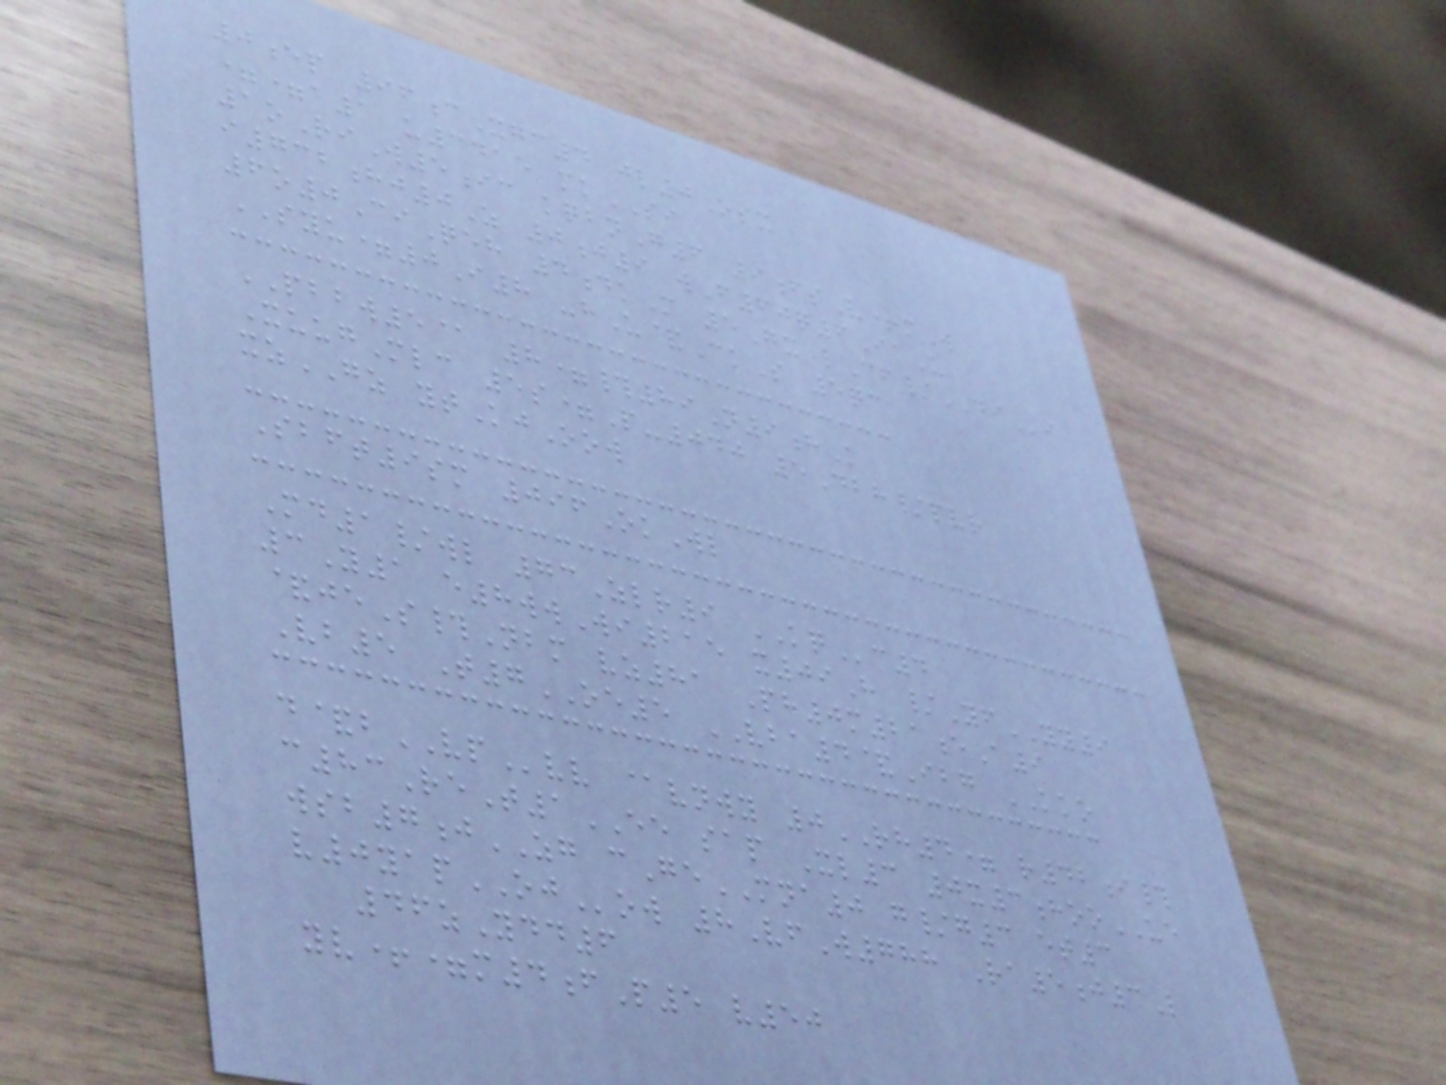0ep 96cXgc4 jl0Osx
==a1 u3415 mkSI
1oRiW5ic kqbnG6 9fsV+mW
i732hj0Z 0j9 wF60q6IaU
6o0CiQeh 4dkM 5Gx lCf/DIi
SYU=0I8 -hU&CkS 5qc
PBBW5@ 8=#89N9hK
XuugMlc 5s=P-040 5Dbh/pvr
xzGZ ytKjOow
Sbft9sm 096OkWl
Md1/wl 73Zlr9 KQc4
3Y1 e8wwWi215 x09H /YfYY9
&jeS#Nbm vz81 Ph0m21eA9
Vb5 T7OE5 VBA4&Ibg KKO
d&bVPvv @vnwy 0RH4= r42i#
c83ReT1EE sap Xl3 0x3hooUE
wsb7jZG cGeMNA0 g/g3 et3
v0yapOJow 8VfW788 Ra5j3L
46zYdd6
yv+=m4fP5 v50
